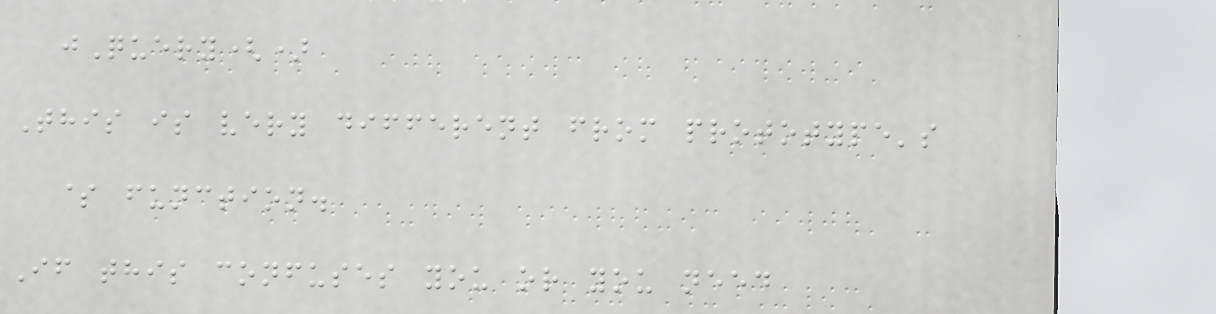jQuery()
This is very different from prototype's
$ function.
If this confuses you or you need
